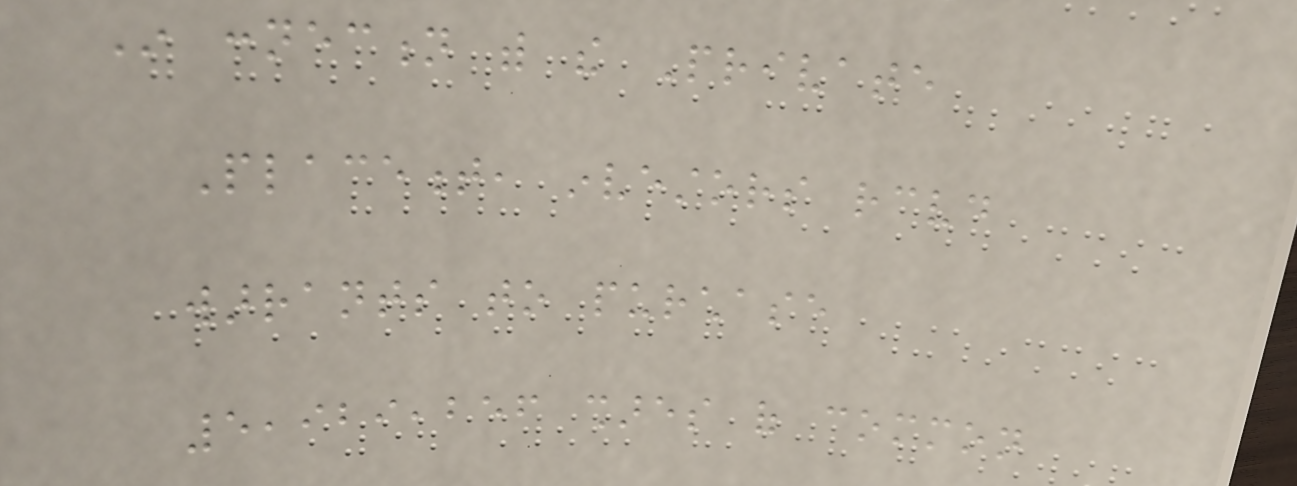In connection with the Private
Placement, investors received
warrants to purchase
5,929,256 shares of common
